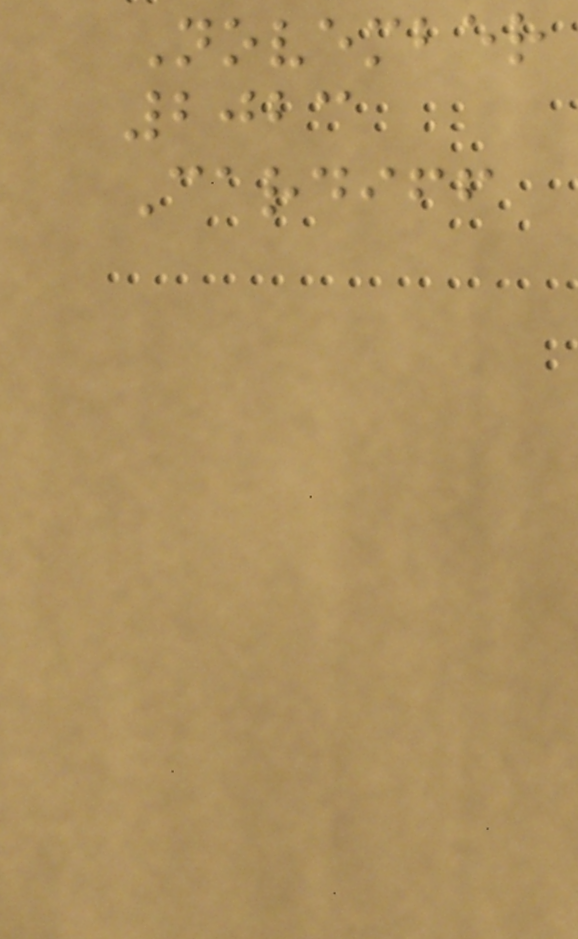November
2023
Cardiff
